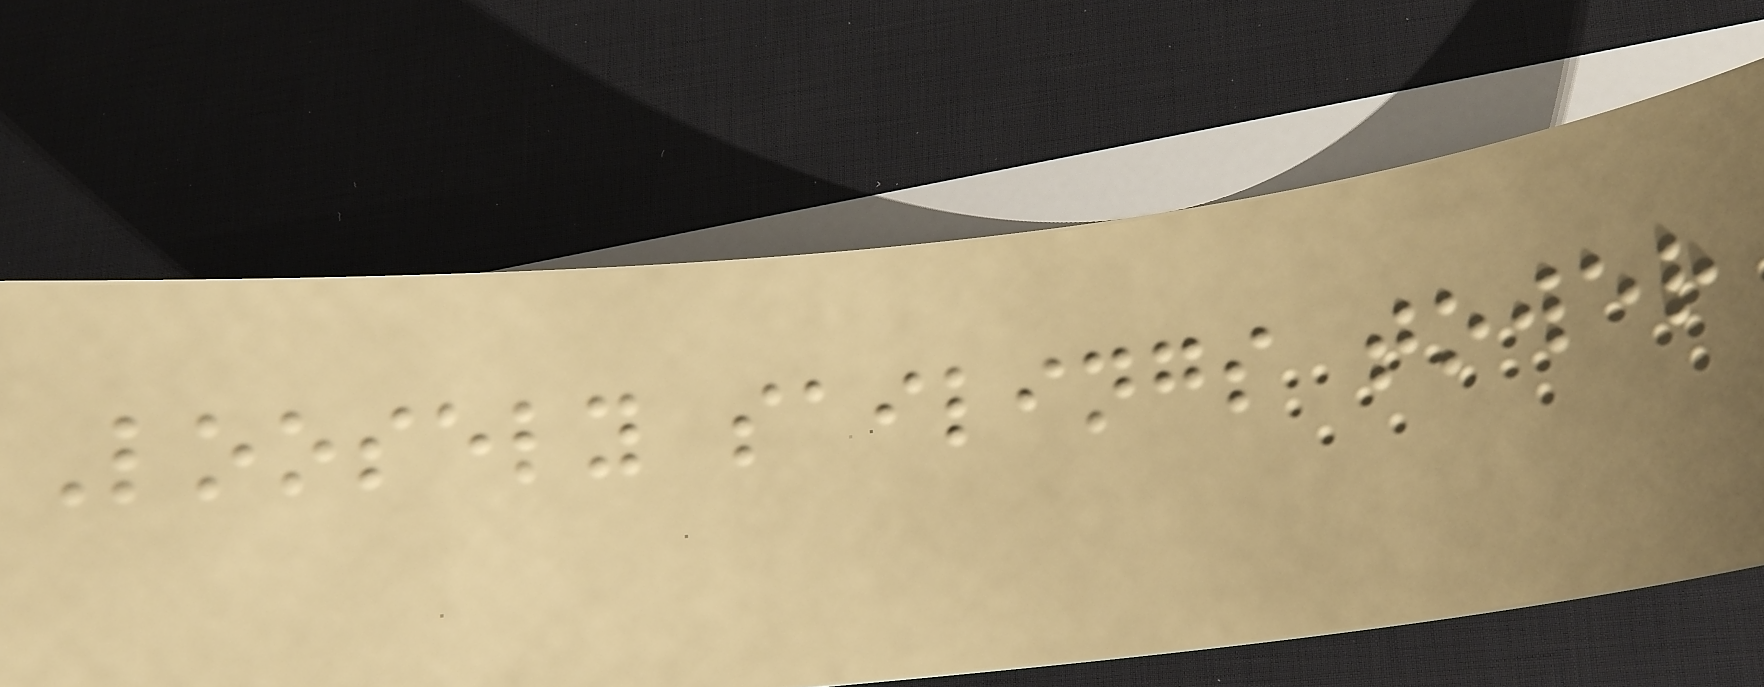Loosely sailings tower
